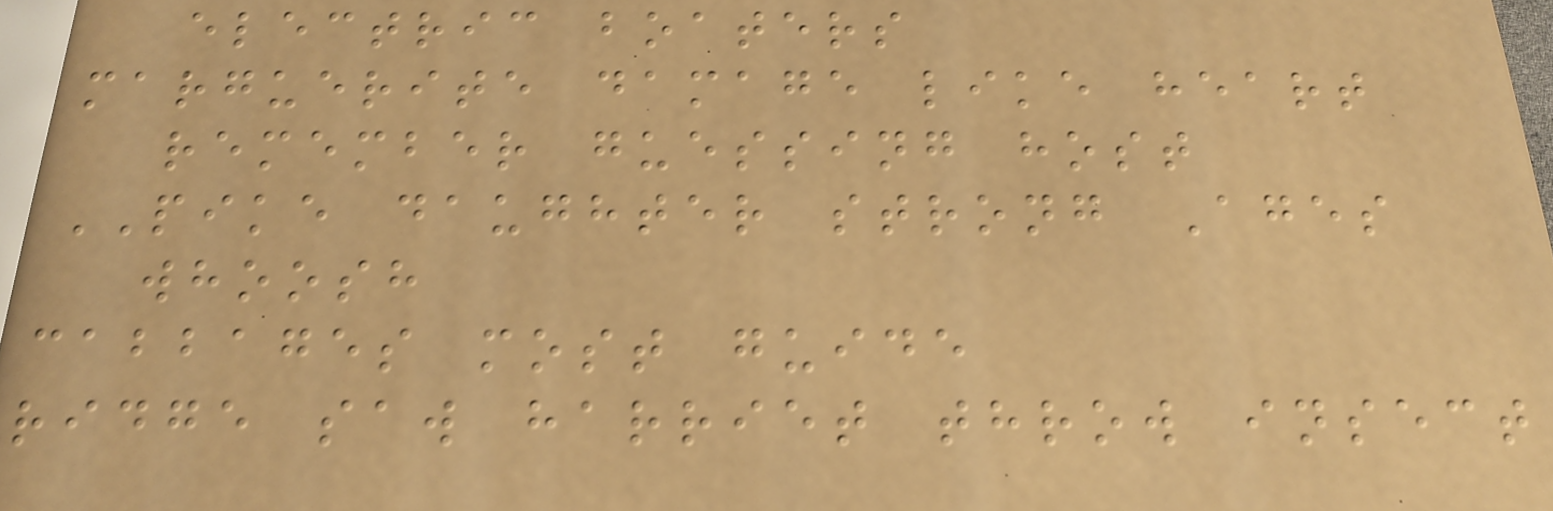electric boaters
marguerite damage like heart
remember guessing host
PIKE daughter strong Ages
whoosh
cabbages most guide
ridge saw harriet throw insect
